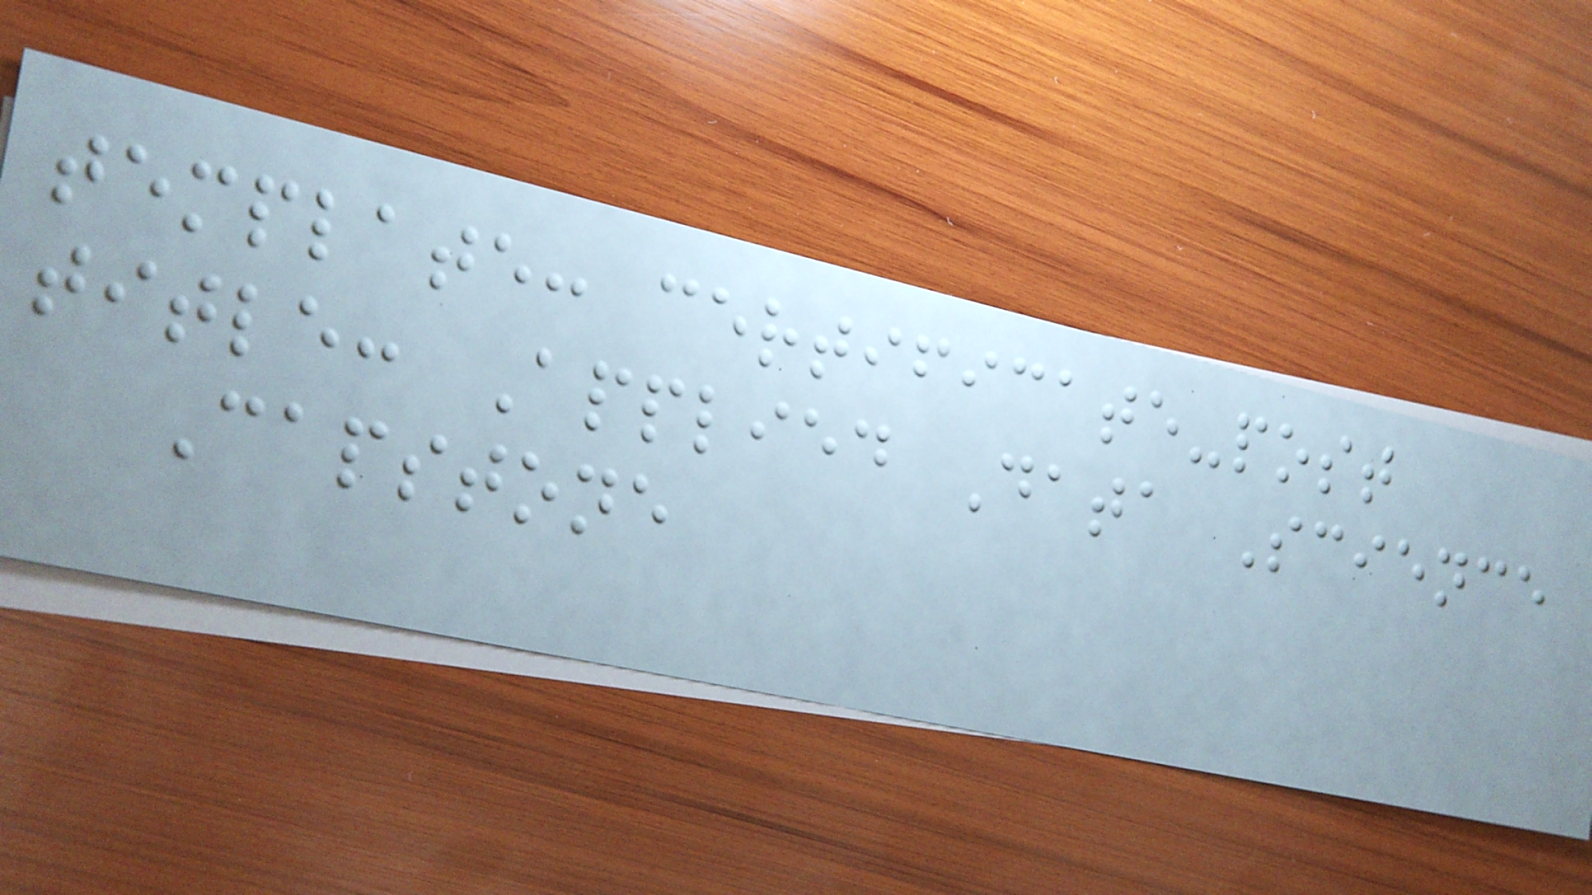template: certificate-post
title: Applied Data Science
Capstone
